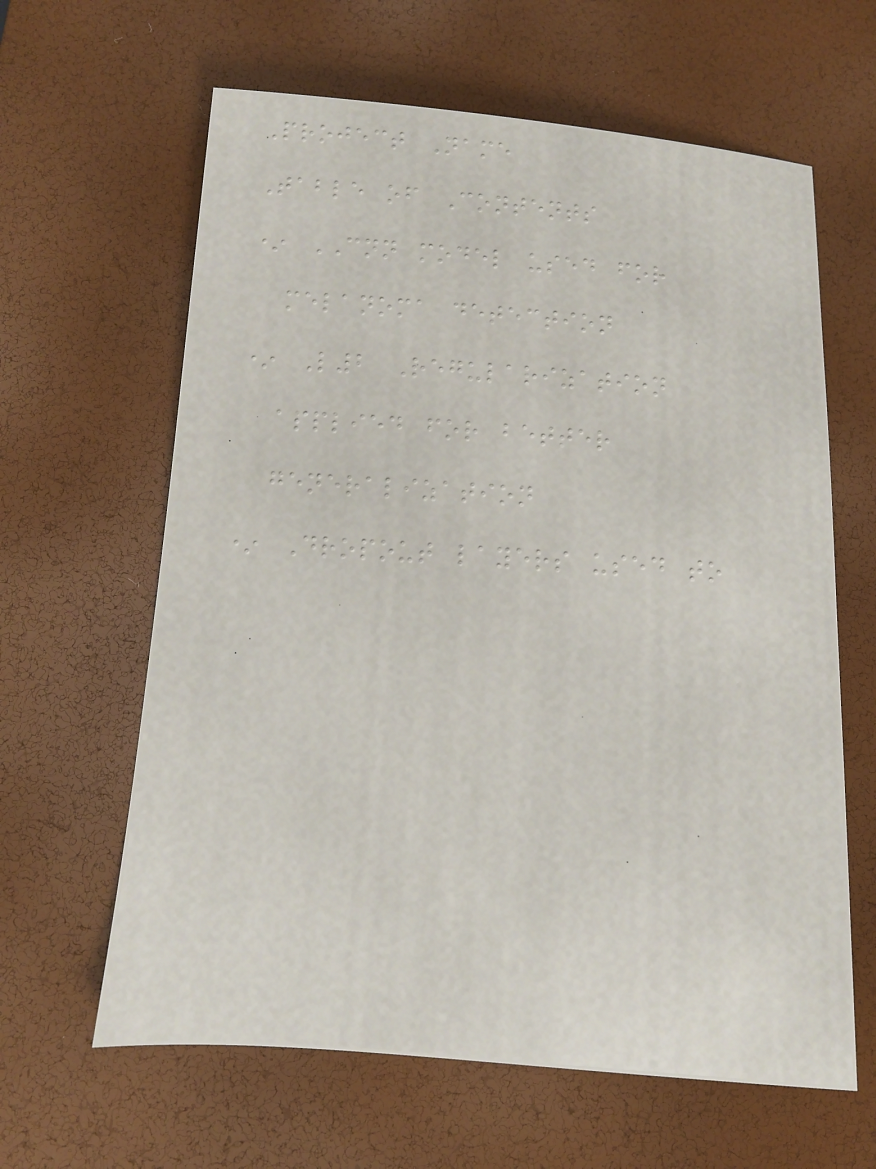Project Name
Table of Contents
* CNN model used for
melanoma detection
* L2 Regularization
applied for better
generalization
* Dropout layers used to
